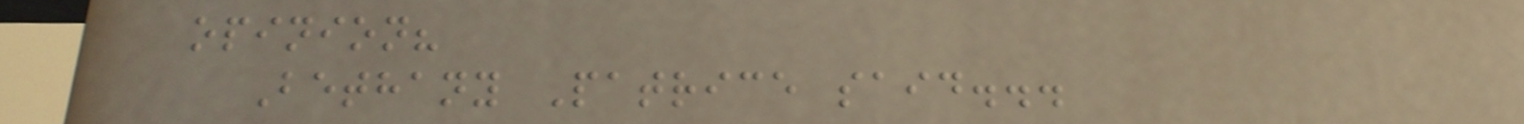opinion?
Bethany Patrice said...
